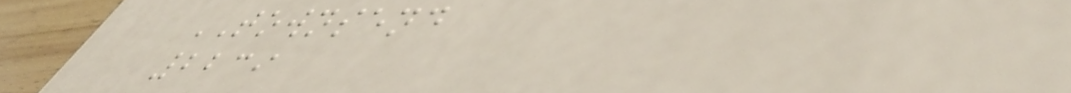TOWNSEND
2239
